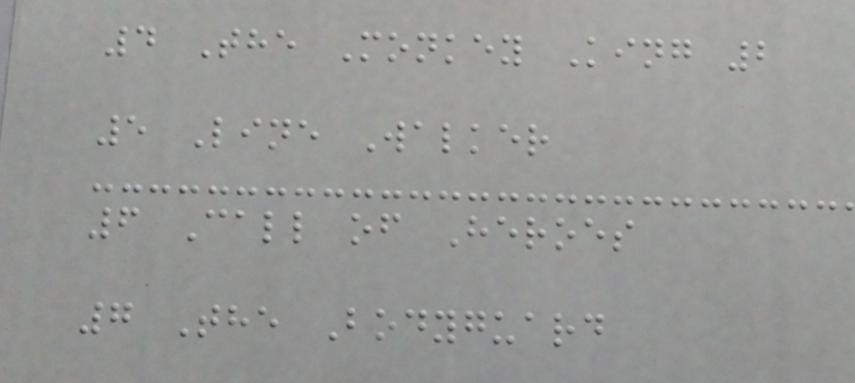4 The Monkey King 2
5 Line Walker
6 Call of Heroes
7 The Bodyguard
